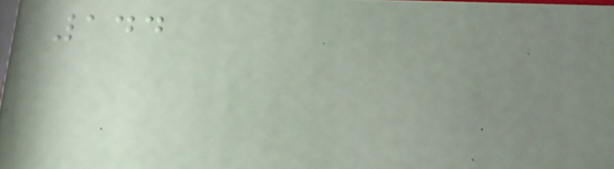144
